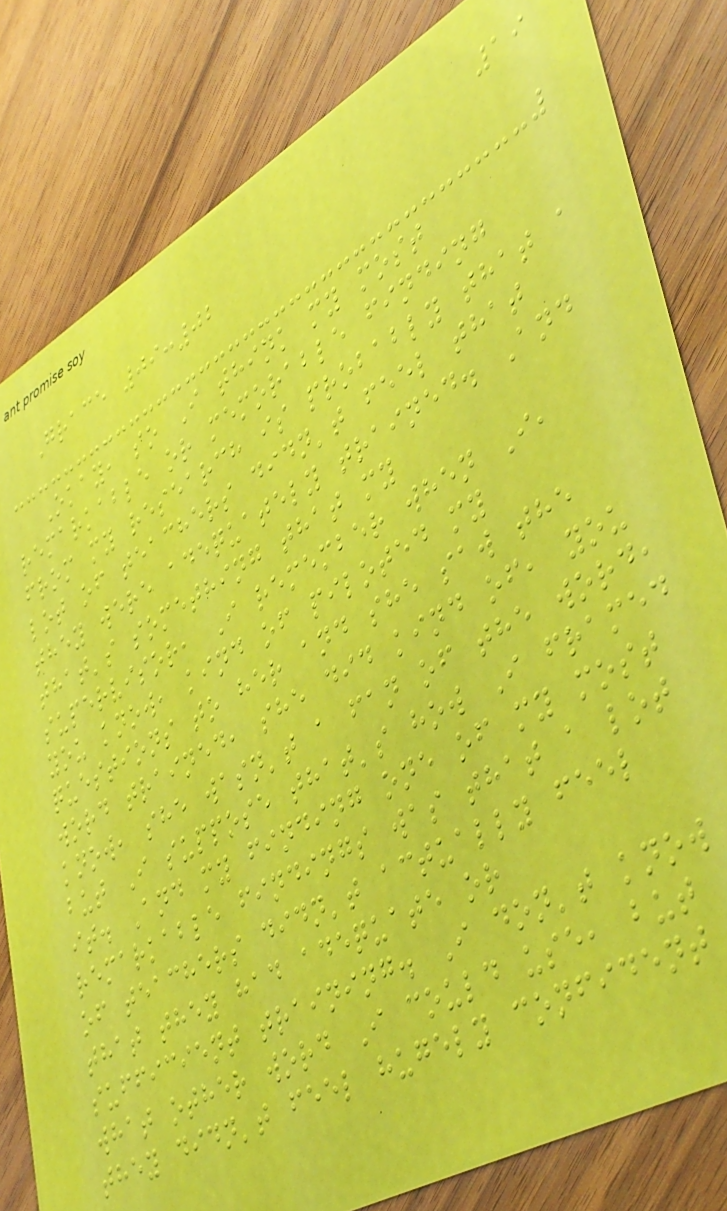19
Grace 09:02
Okay, so I think my most
remarkable or memorable finding
from my research is probably that a
lot of teachers didn't feel that
they were adequately trained. And
that's something that my
supervisor, I remember when I,
you know, kind of piloted my
questions to her and she saw the
word trained, she did kind of, you
know, she wasn't a fan of the word,
but I suppose that's how I framed
it. And my finding one of my most
remarkable findings was that a lot
of teachers didn't actually feel
that they had adequate or
sufficient training. I don't know
what other word I could use, but
they didn't feel hugely confident
